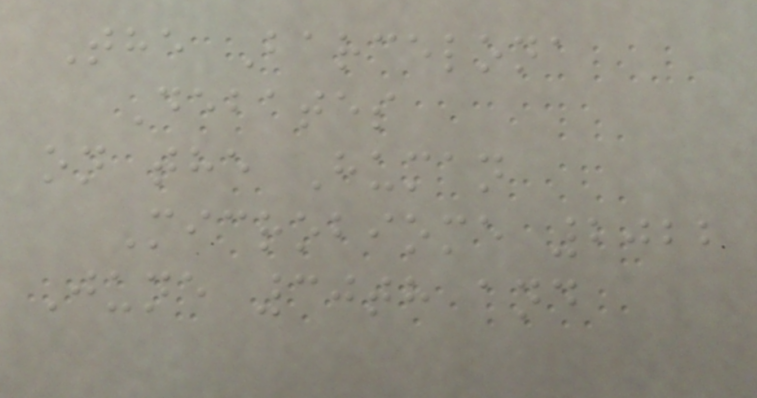The Barcelona
Debates
on the Human
Microbiome 2022
June 30th and
